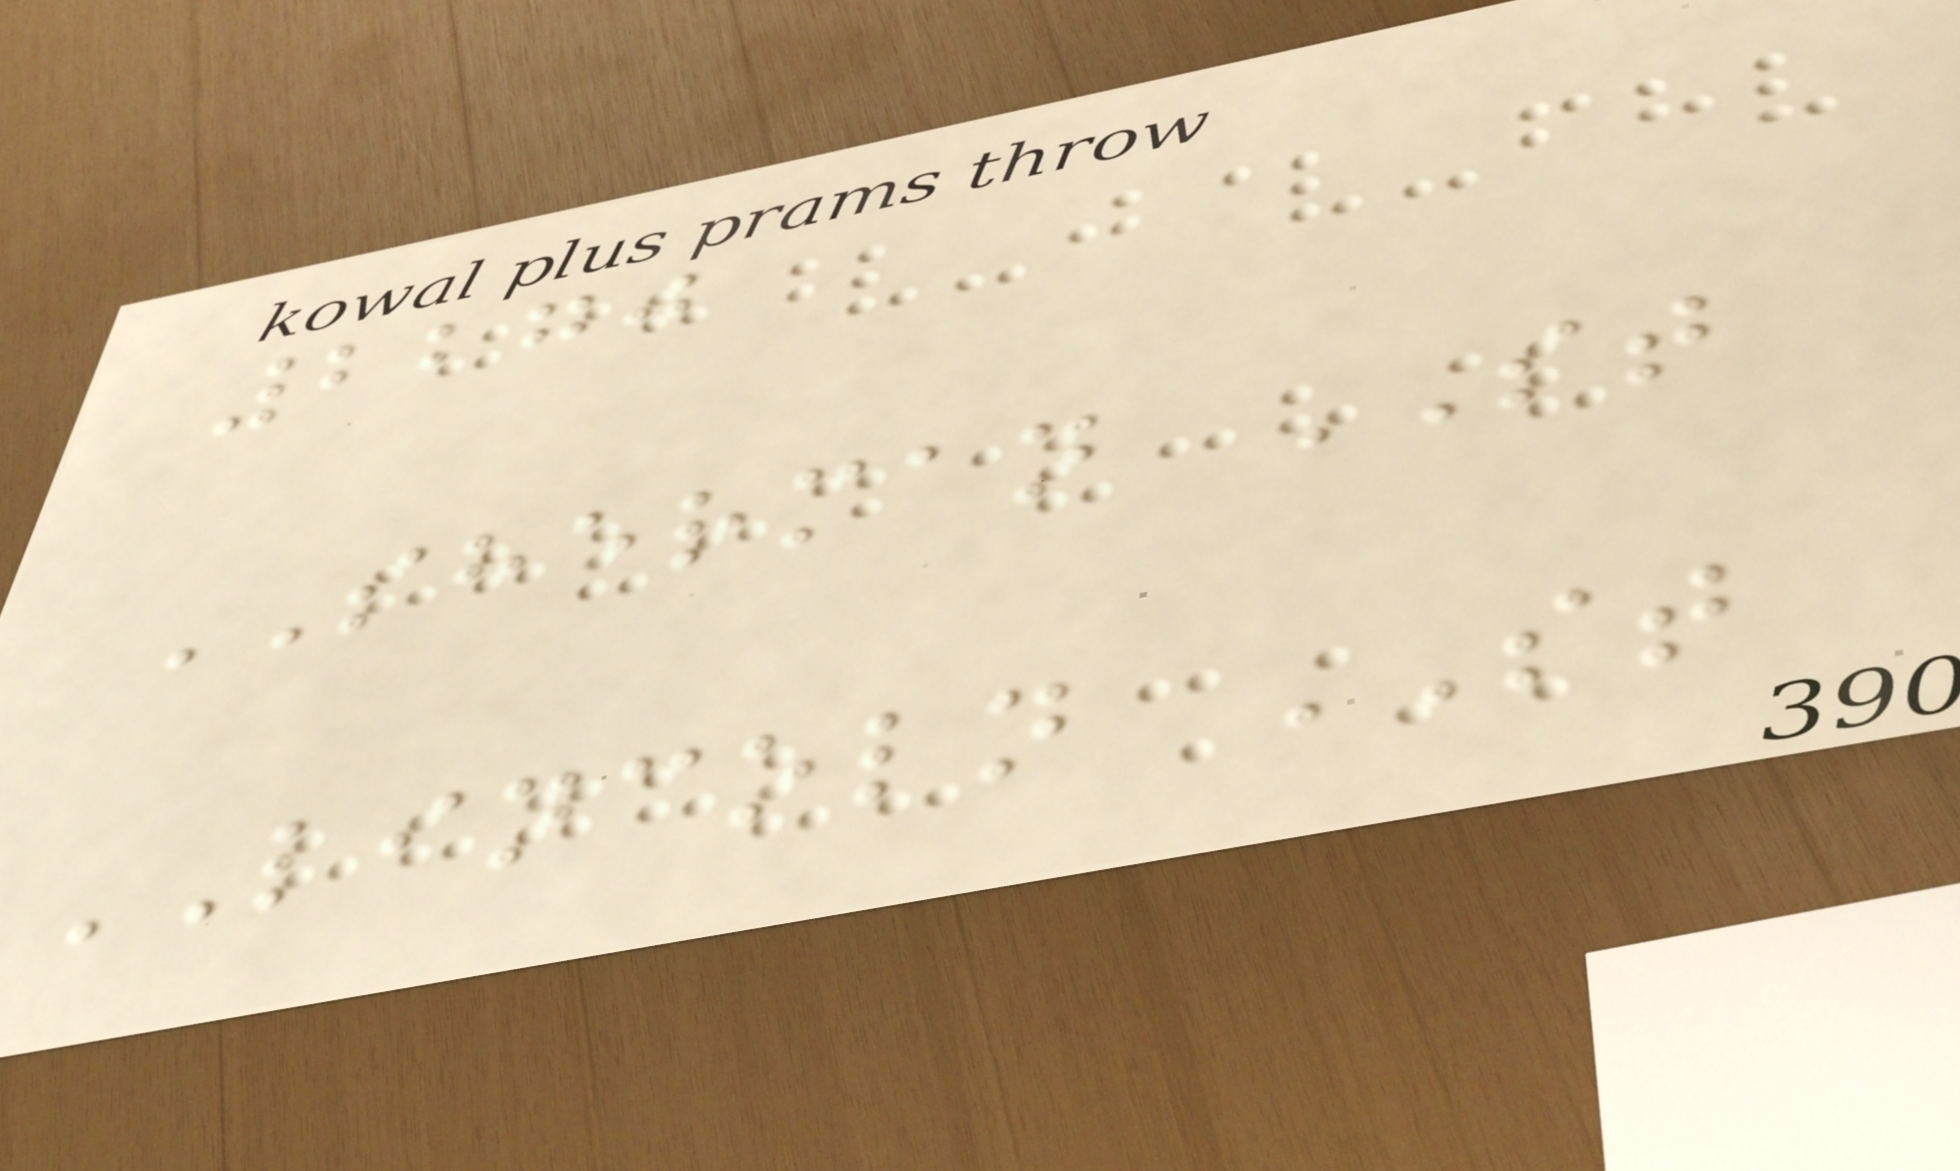2270
SHERMAN ST
LINCOLN ST
